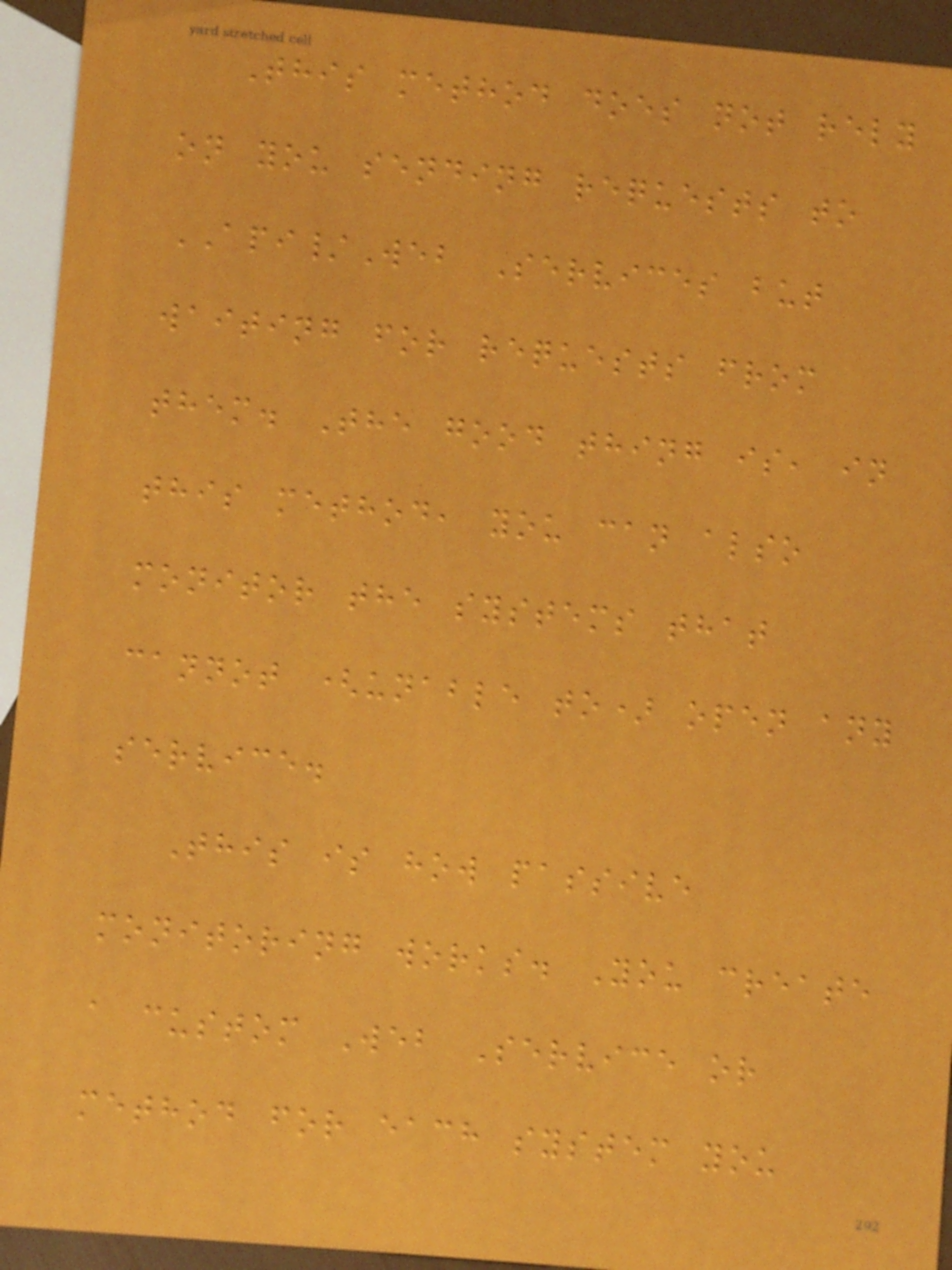This method does not rely
on you sending requests to
API/Web Services but
waiting for requests from
them. The good thing is, in
this method, you can also
monitor the systems that
cannot (unable to) open any
service.
This is how passive
monitoring works. You create
a custom Web Service or
method for each system you
